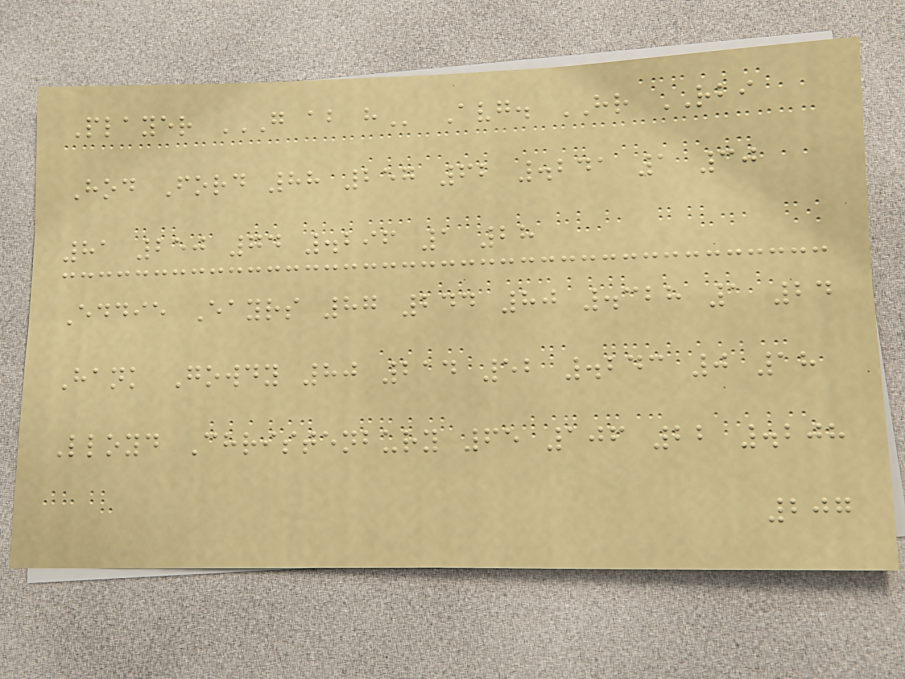Player G AB H Avg. HR RBI
Hod Ford 88 257 62 .241 1 30
81 250 74 .296 1 28
Eddie Eayrs 87 244 80 .328 1 24
Hank Gowdy 80 214 52 .243 0 18
Lloyd Christenbury 65 106 22 .208
207
